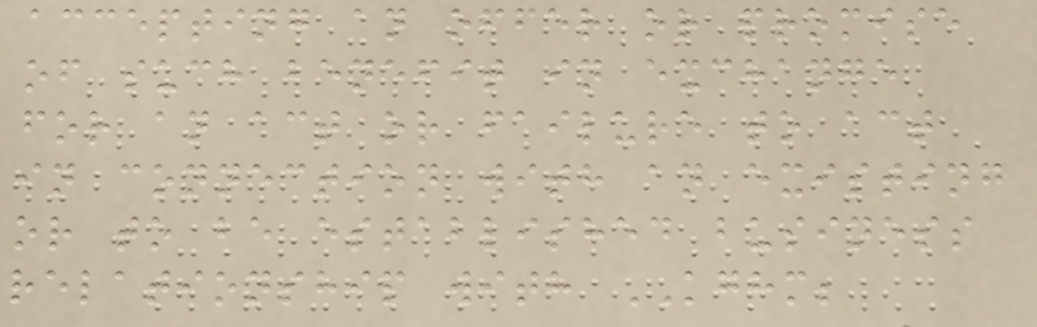accepting an offer or promise
of such benefit in exchange
for an act or failure to act
in connection with an existing
or to be established business
relationship with KGHM;
